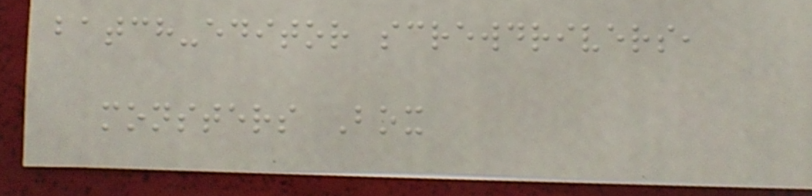batch-editor screwdrivers,
monsters Box
